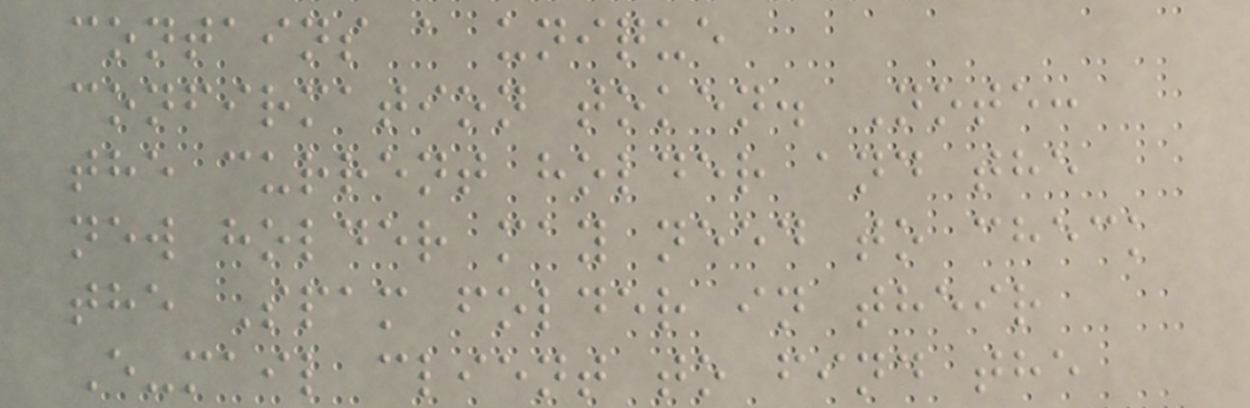contains a unique
confirmation token. Note:
the current holder and the
new holder may need to check
the Spam folder in their
E-mail client to find the
